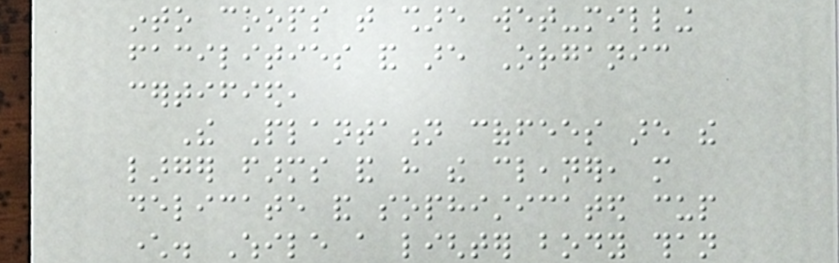into coops that share wet-milling
facilities and are Organic
certified,
The Plantation coffees are the
larger farms and have the cleaner, more
delicate and sophisticated cup
character. While a lighter body than
